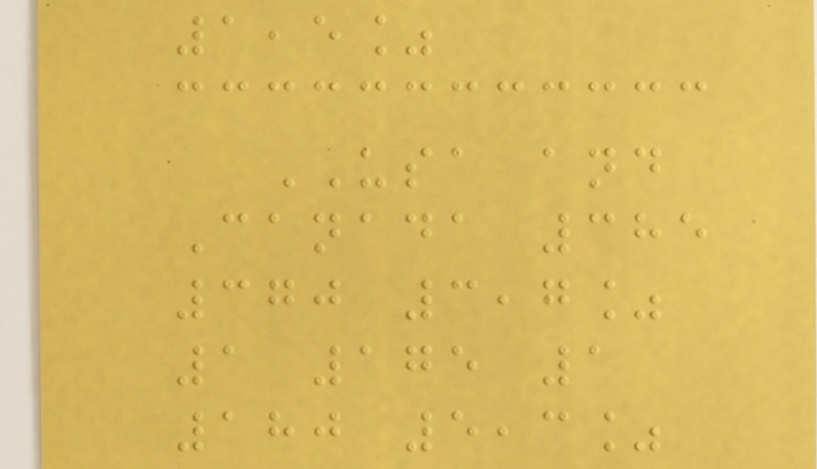1,5%
USA and
Canada 385
370 3,7%
1 175 1
180 5,3%
